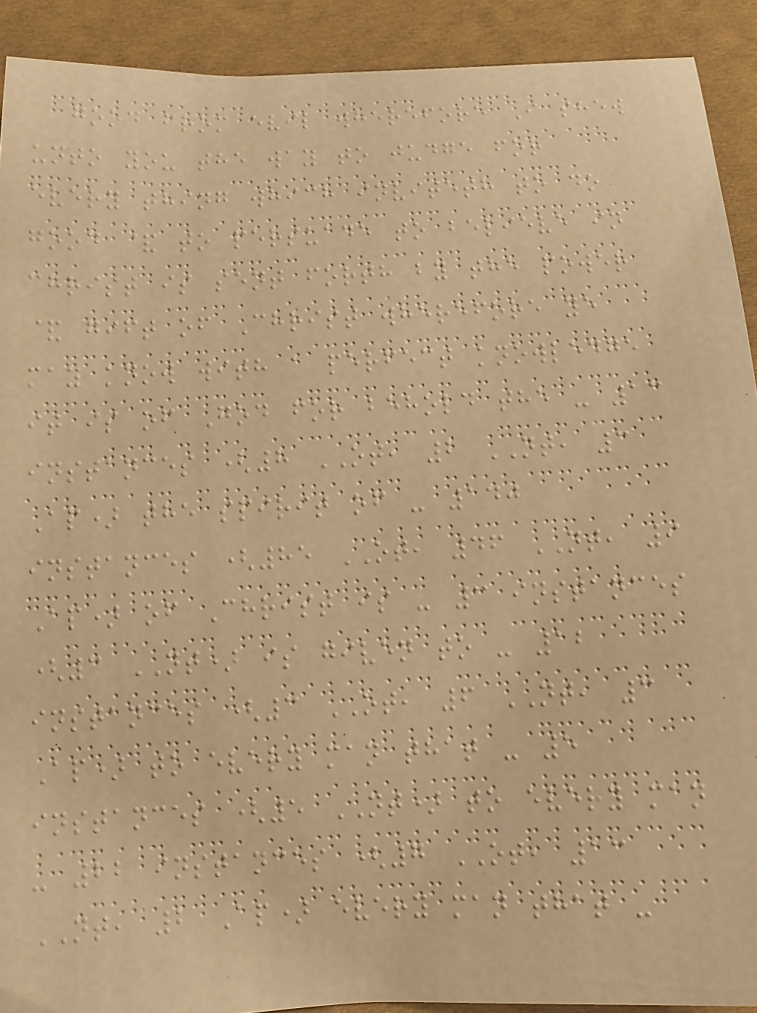good from evil wherefore I shew
unto you the way to judge for
every thing which inviteth to do
good & to persuade to believe in
christ is sent forth by the power
& gift of Christ wherefore ye
may know with a perfect knowledge
it is of God for behold the - 13
instances (8 OT, 2 NT, 3
Ap) the spirit of - 140
instances (85 OT, 46 NT, 9
Ap) of Christ is - 3 instances
(3 NT) is given to - 12
instances (3 OT, 6 NT, 3
Ap) to every man that - 5
instances (5 NT) to every man
- 22 instances (7 OT, 13
NT, 2 Ap) every man that -
